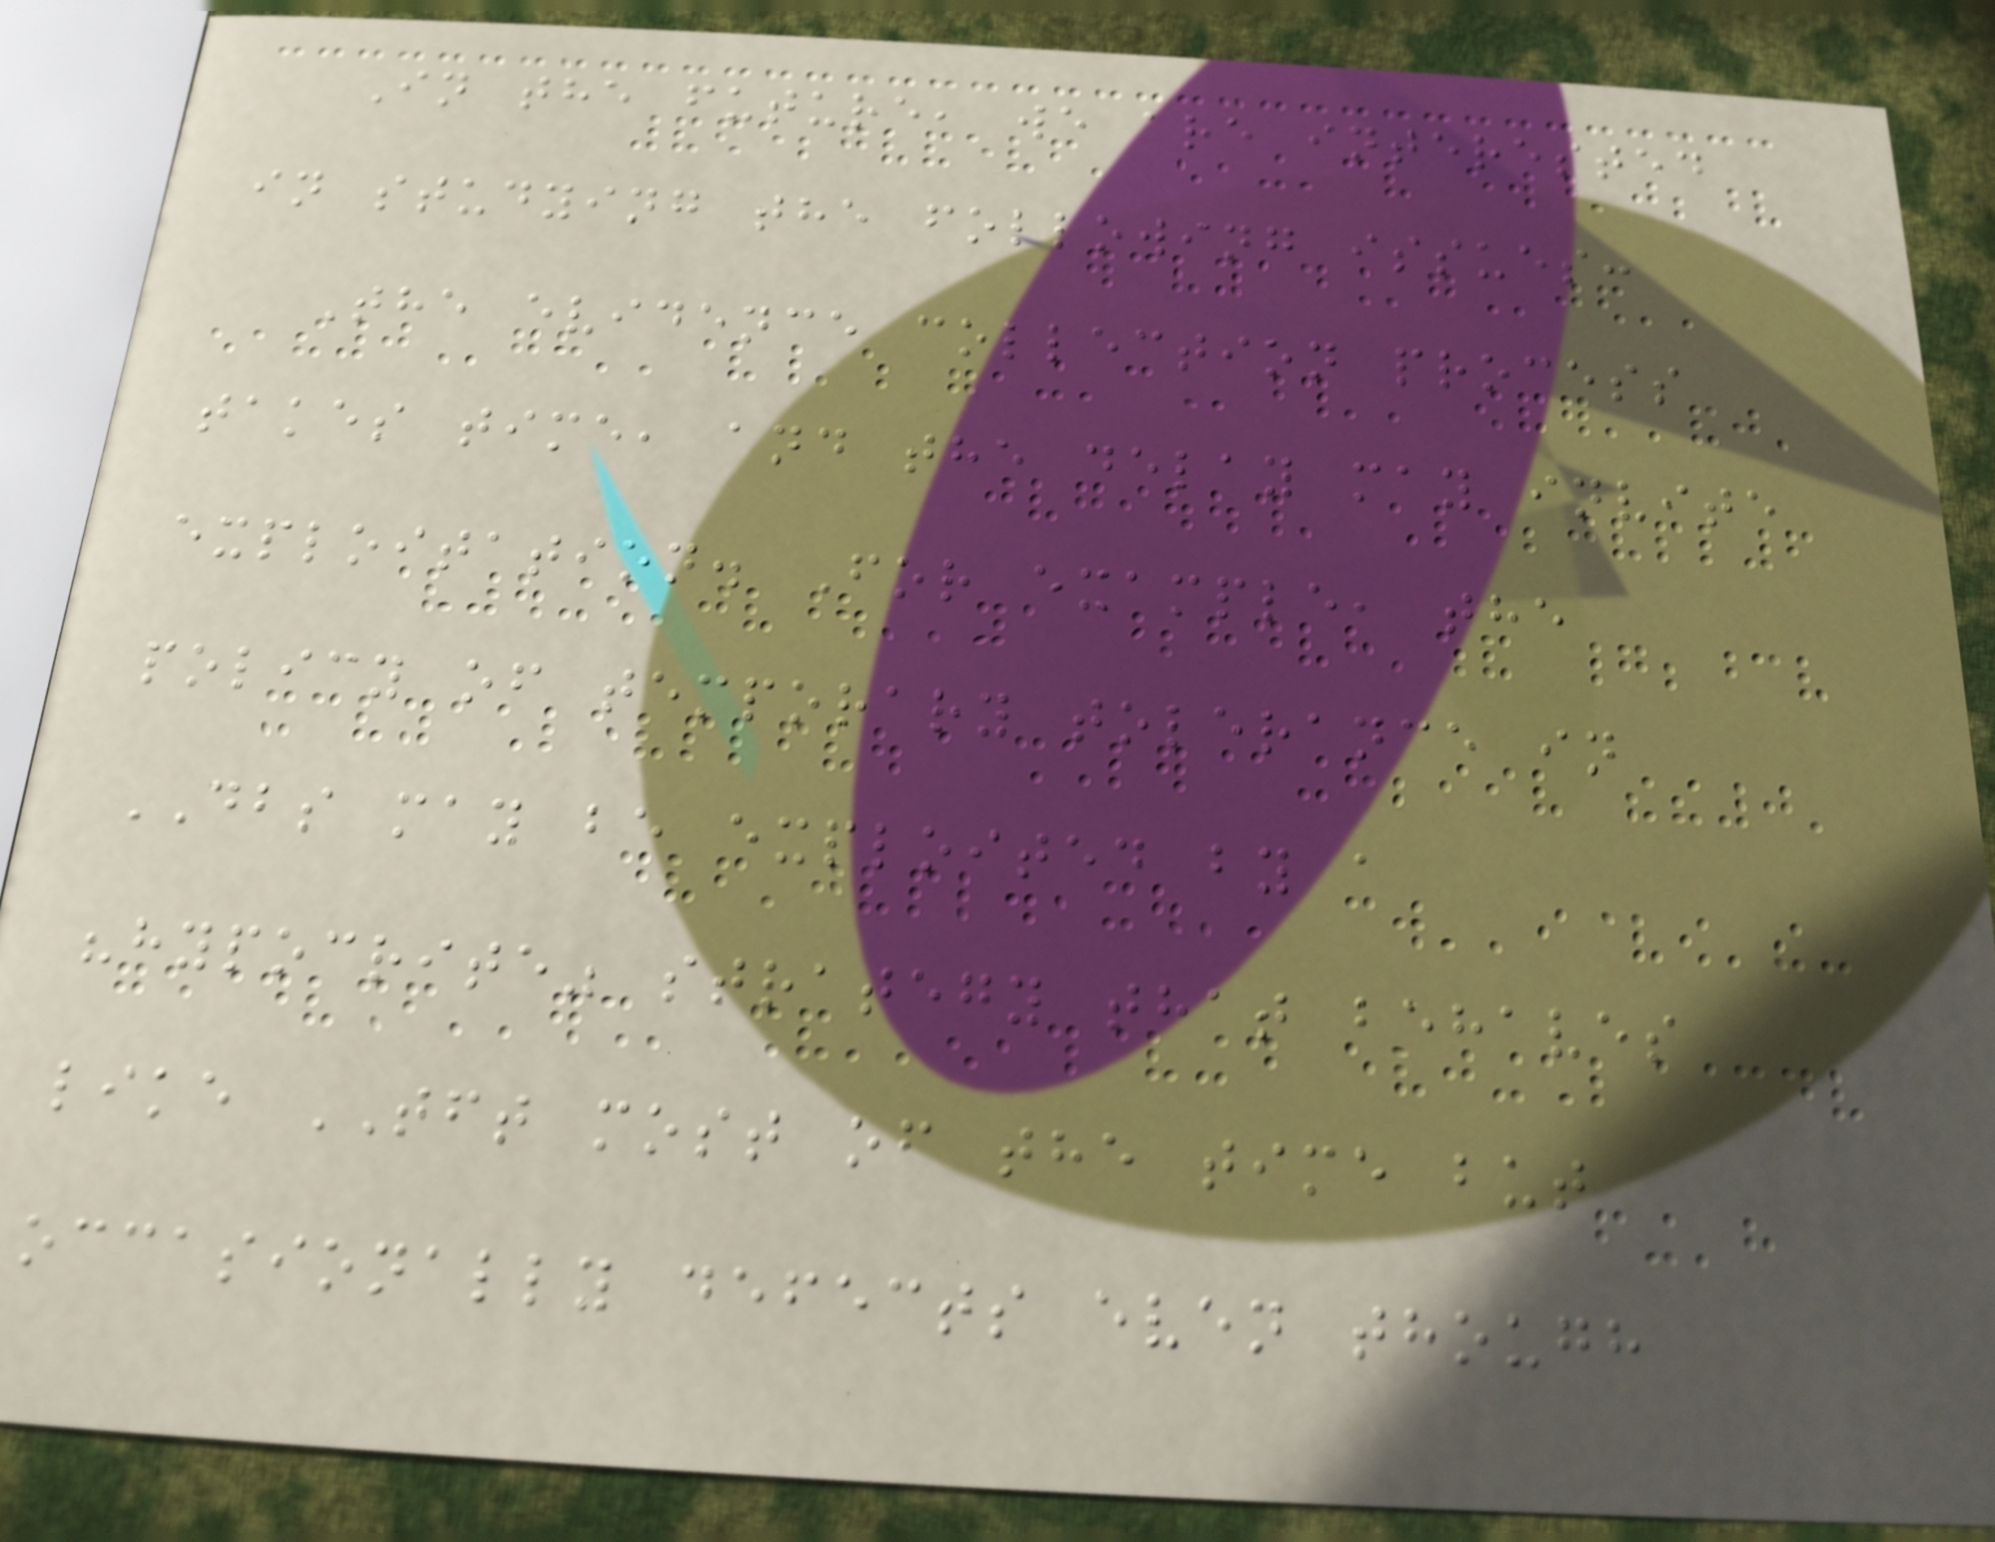In the future, we are interested
in studying the following issues:
The evidence collection process
takes time, and the delay may invite
exploitation. For example, the
policy of temporary tolerance in
DBS may be exploited by a
"hypocrite" strategy that behaves
like TFT most of the time but
occasionally defects even though
